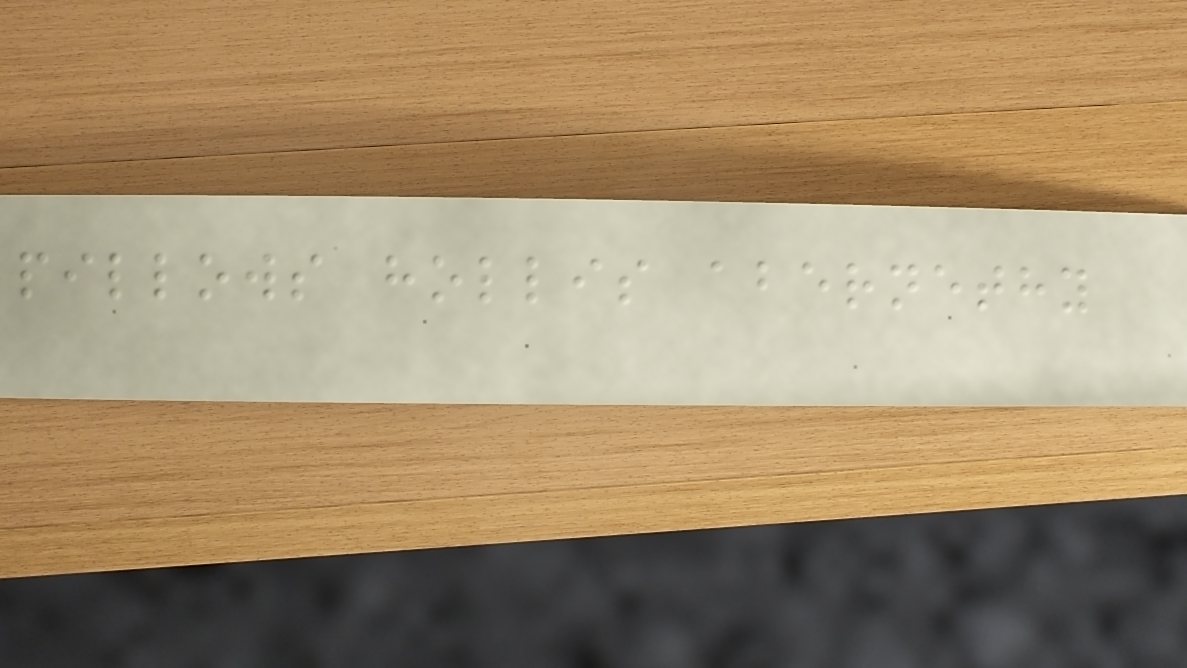pillows hollis abernethy
